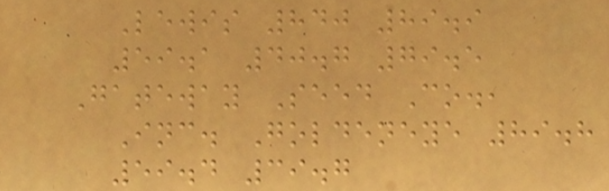Lewis 840 89.9
59.1 40.7 79.5
Gateway Seed Co.,
Inc. Goldeneye 89.8
59.4 39.7
